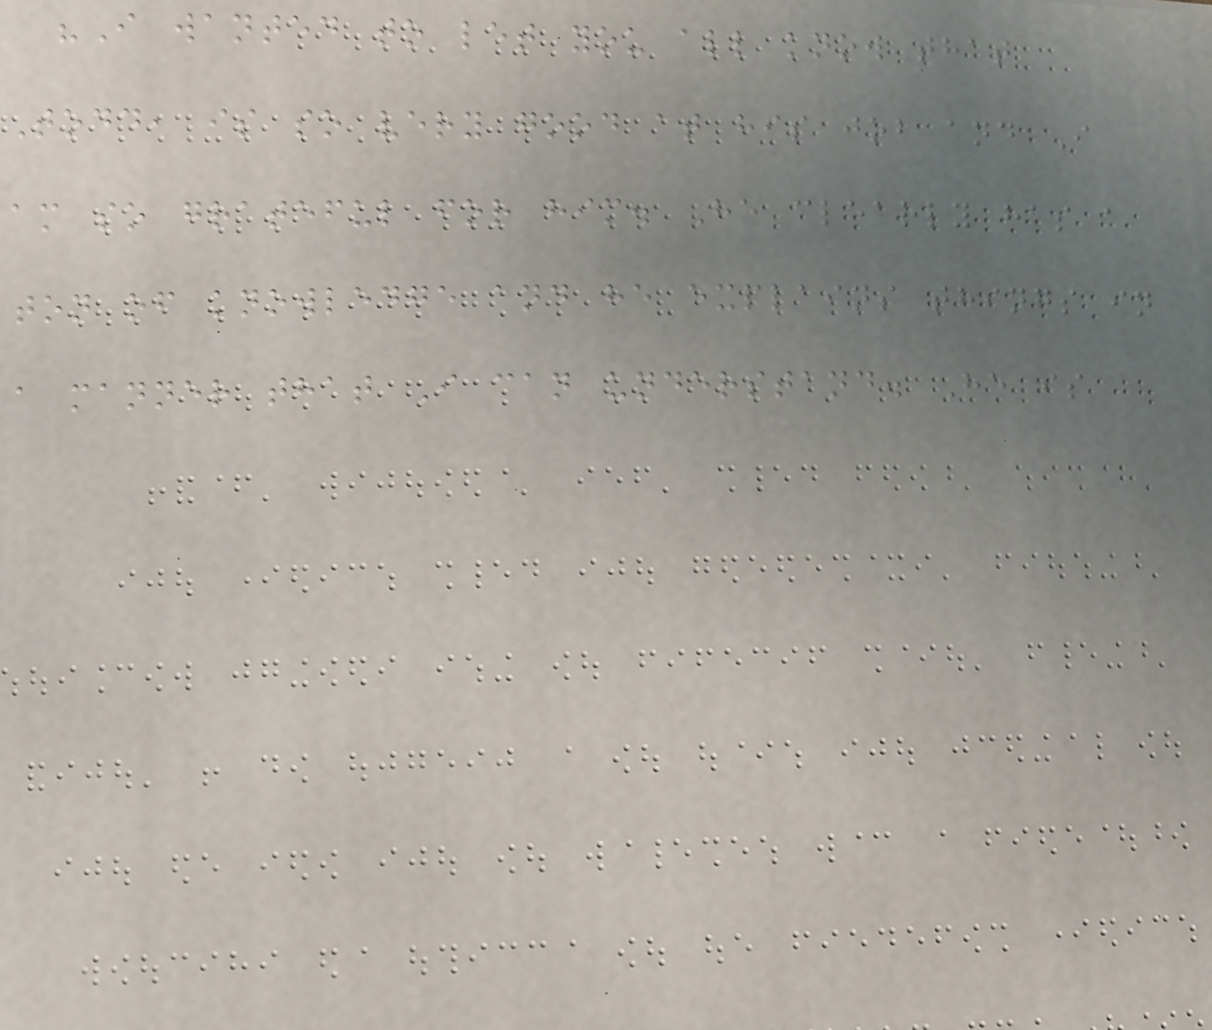"I wanted to let you all know that
Todd, is so very good at his job and I
am so grateful for him. He clearly has a
ton of knowledge and he explains things in
a manner that I can understand. He is
